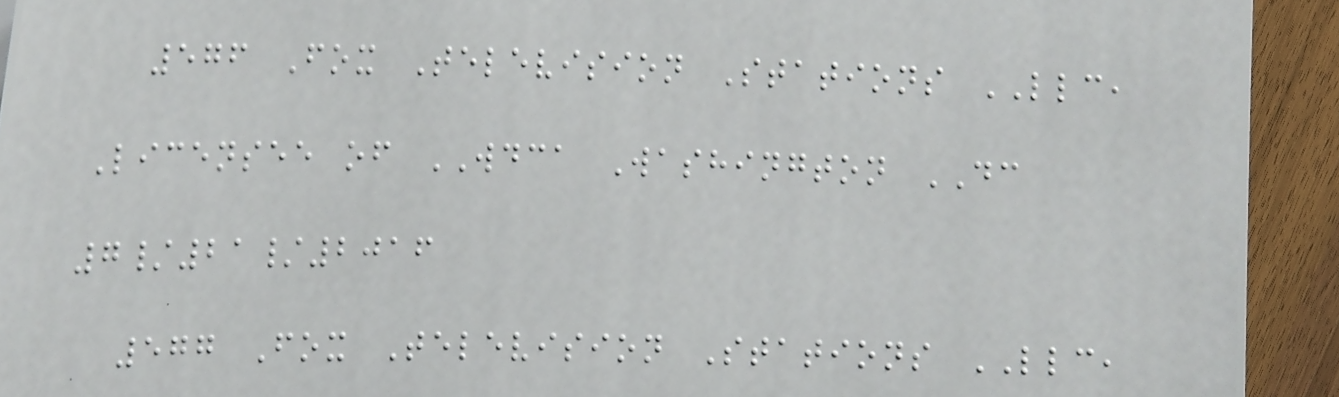576 Fox Television Stations LLC,
Licensee of WDCA Washington DC
7/21/2016
577 Fox Television Stations LLC,
